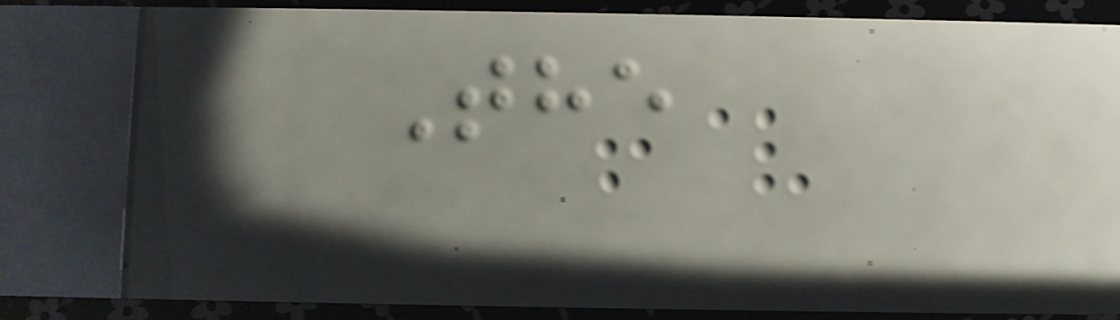The
